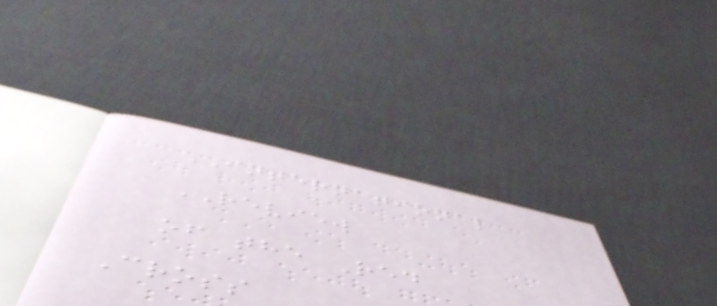INTERNATIONAL
REVIEW
of the Red
Cross
